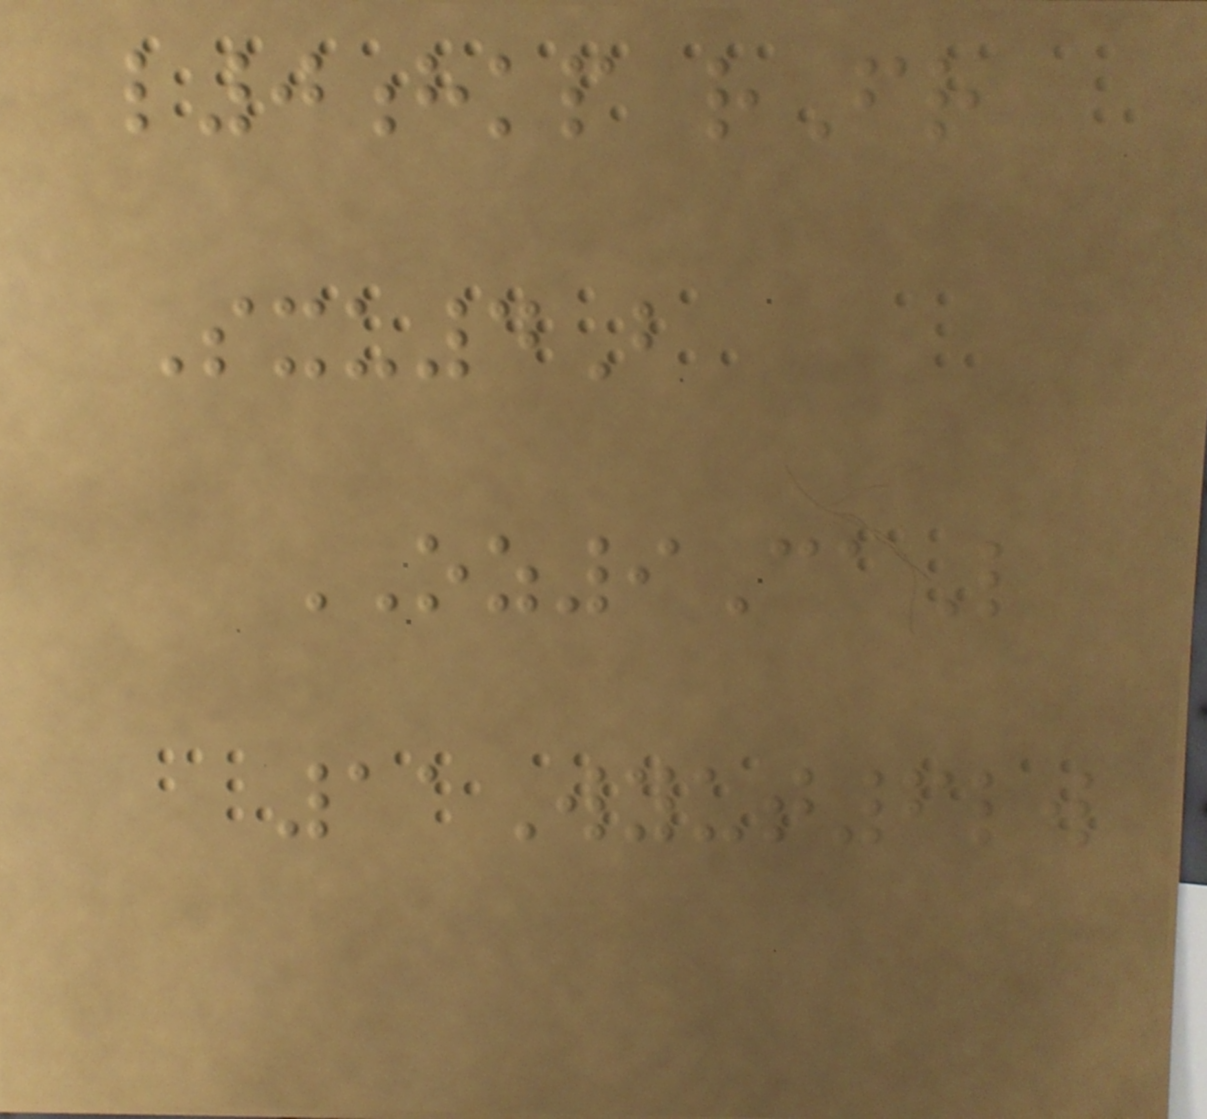l0hkp rFr
Sxu4B
OZ9CaL
11Wyut6lw
